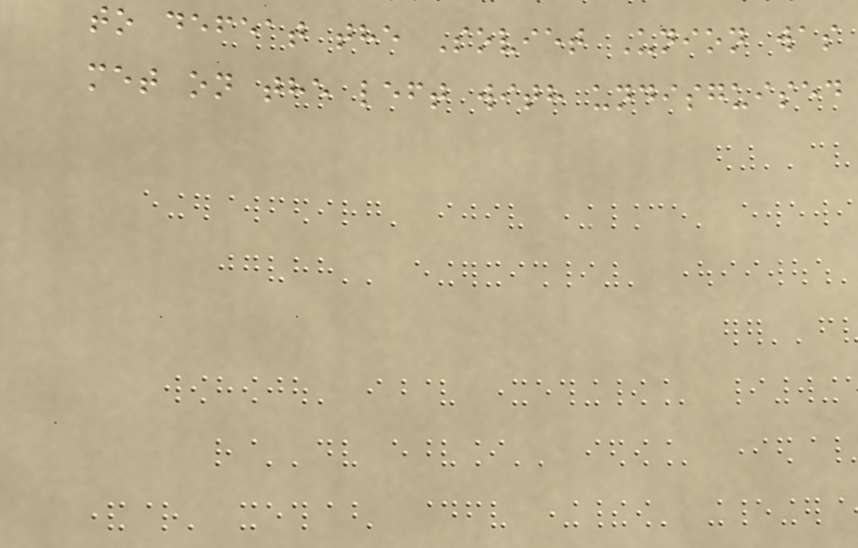to defeat the Soviet Union was
met on the left with undisguised
